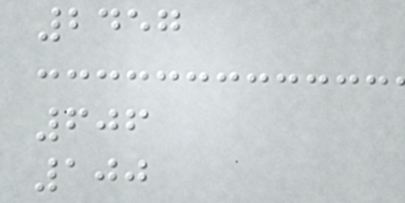2457
606
100
